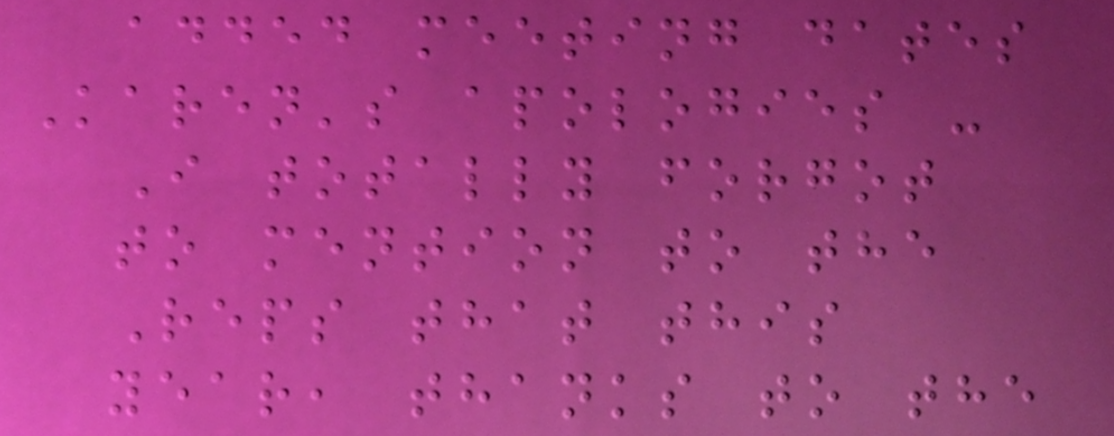added meeting dates
Karen's apologies -
I totally forgot
to mention to the
Reps that this
year, thanks to the
